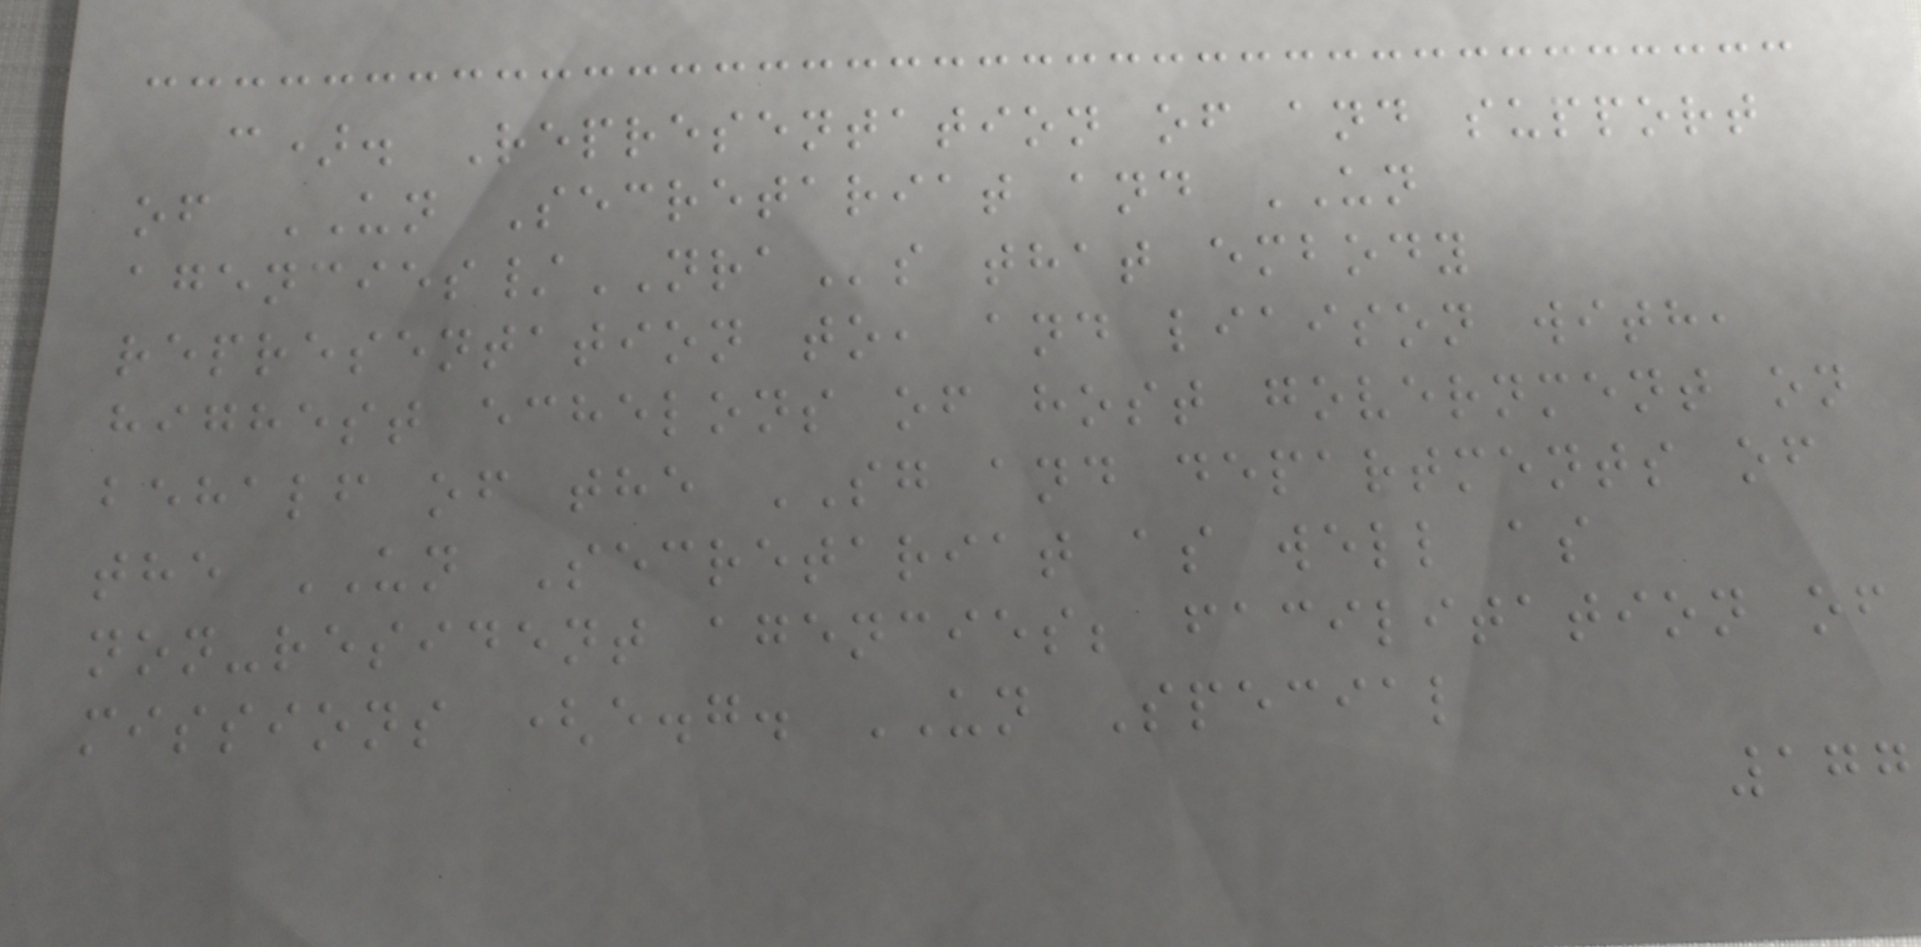c). Representation of and support
of UN Secretariat and UN
agencies/NRAs that embody
representation to, and liaison with,
highest echelons of host government on
behalf of the SG and departments of
the UN Secretariat as well as
non-resident agencies; facilitation of
missions (e.g. UN Special
177
